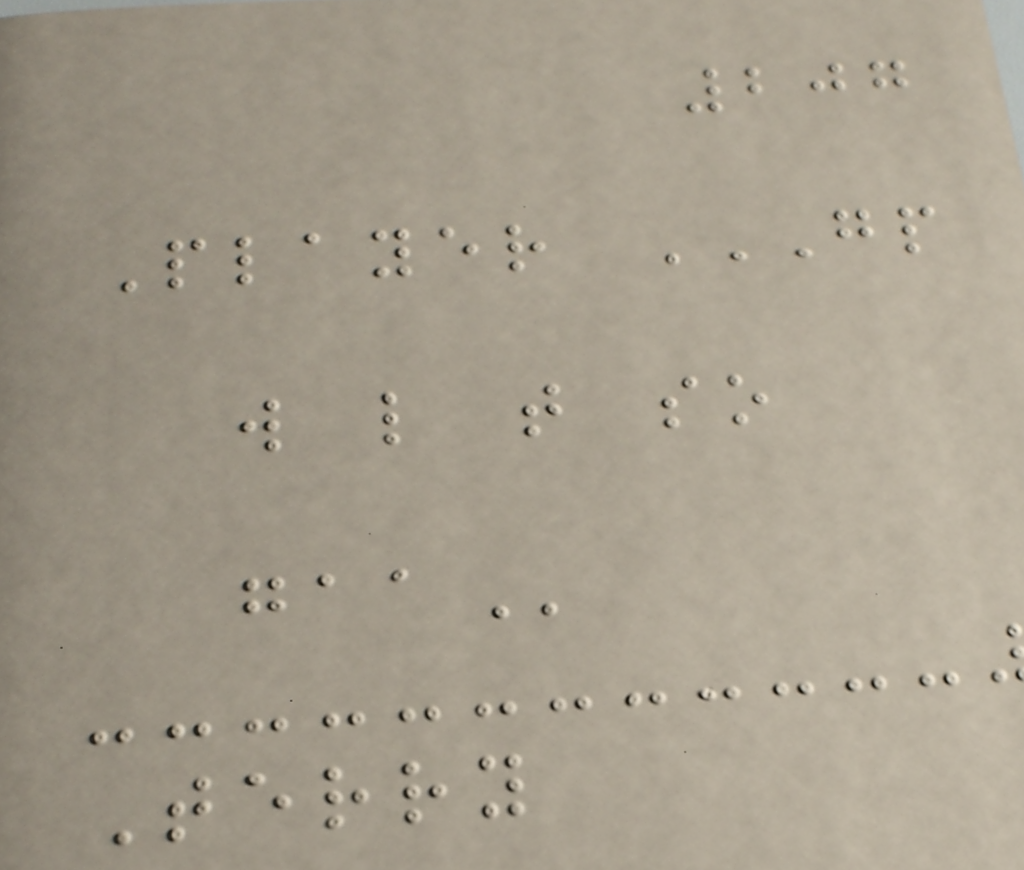207
Player GP
W L T SO
GAA
Terry
